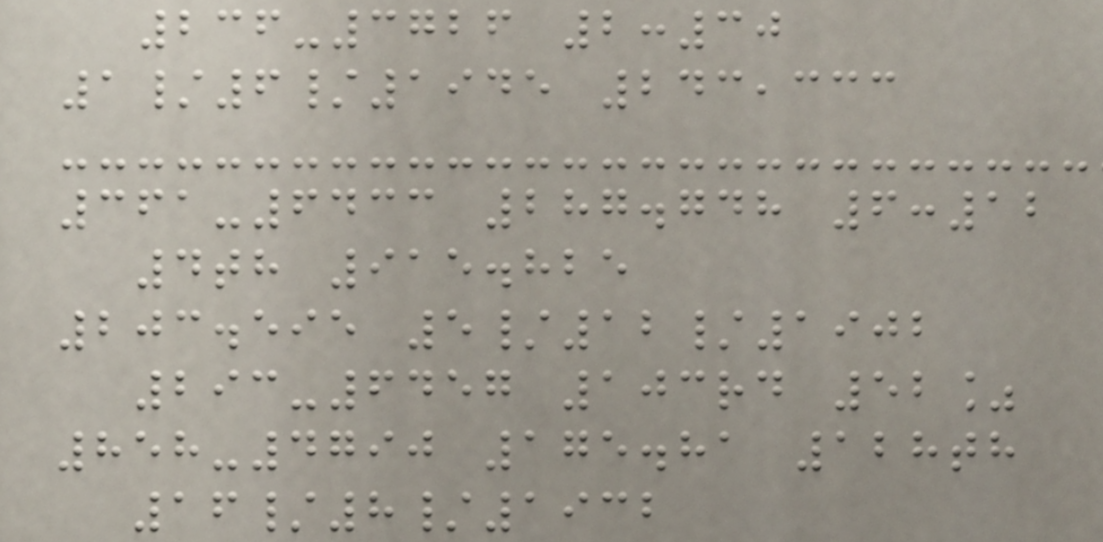236-3726 2:30
1/6/1945 243,333
361-6433 287.748 6:12
4th 915.825
203.595 5/12/1902
293-6457 103rd 52%
858-4790 175.81 128th
16/8/1932
